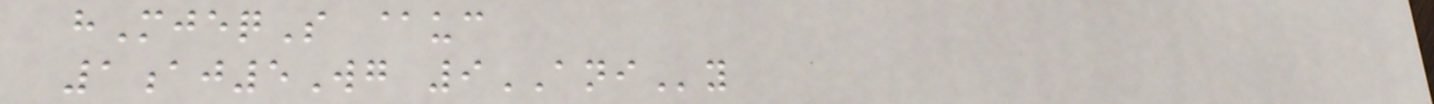hMjeqS @uc
1aj5Wg 9ANIy
